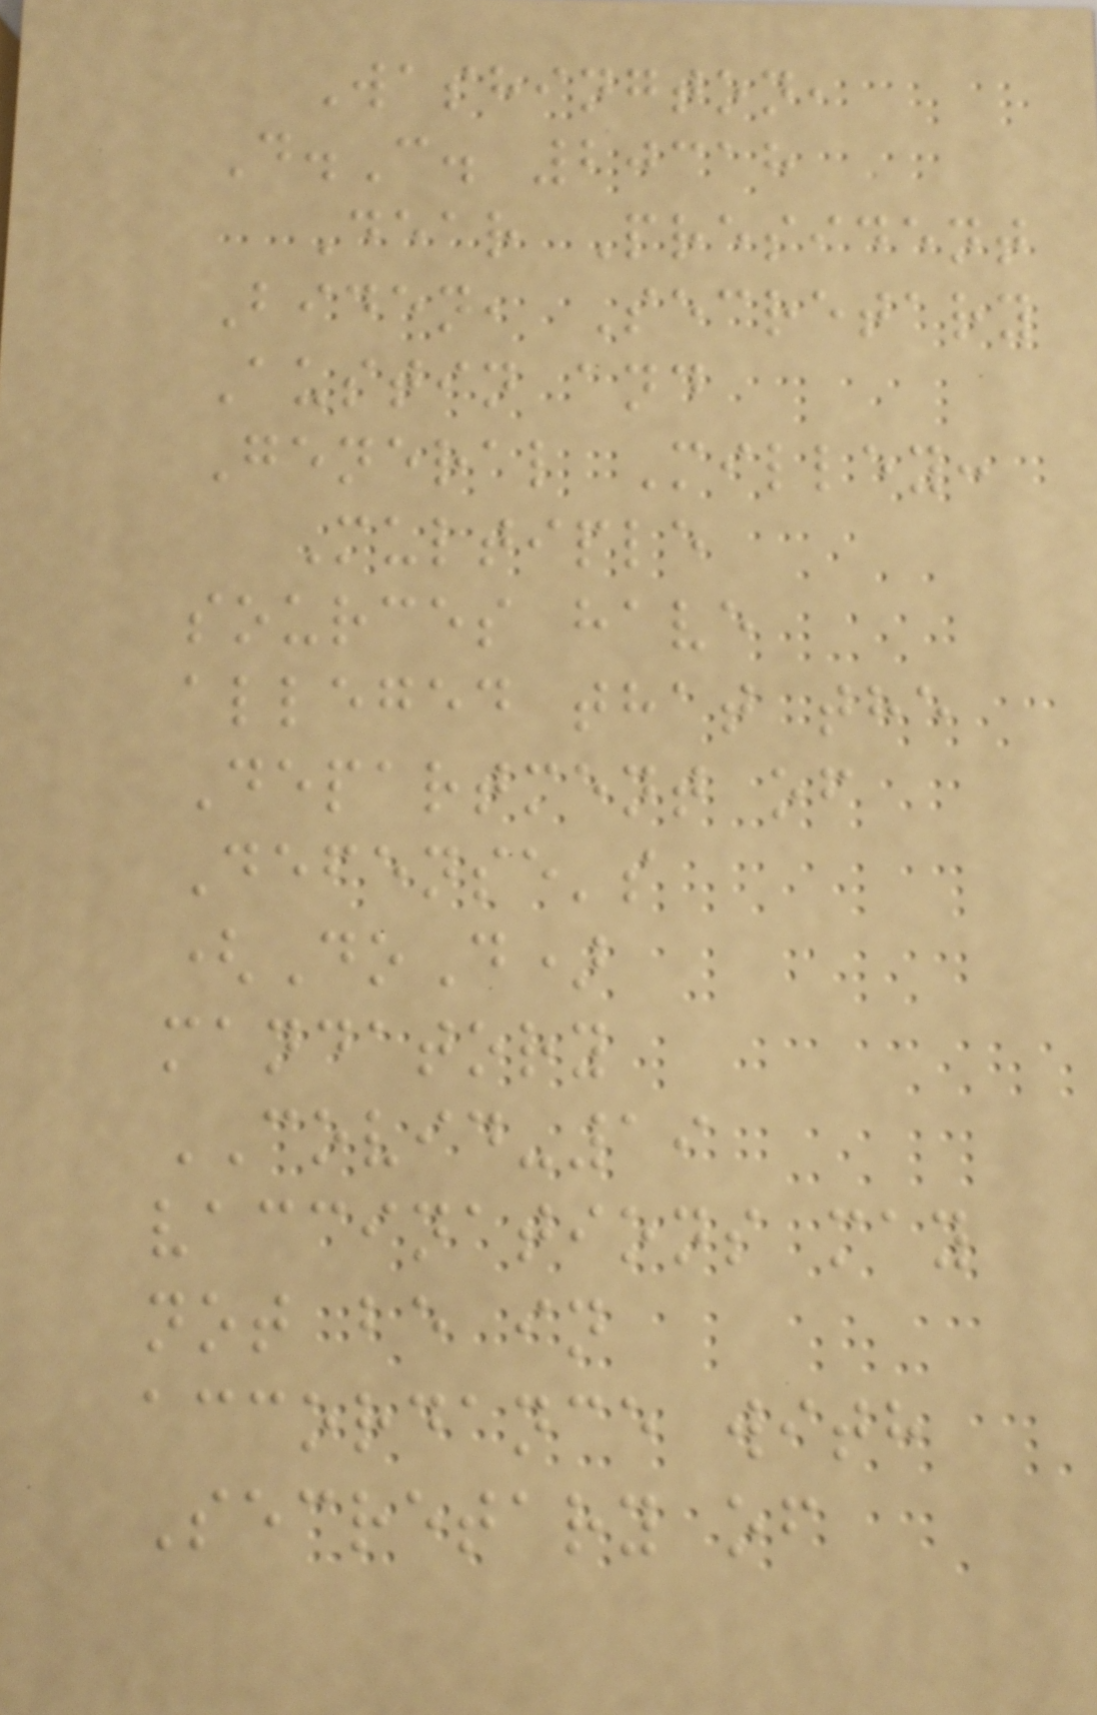Washington,
D.C. 20318
Dear President
Biden, Secretary
Austin and
General Milley:
Multiple
sources have
alleged that the
Department of
Defense's
(DoD)
mandatory
COVID-19
vaccinations may
not be in
accordance with
Secretary of
